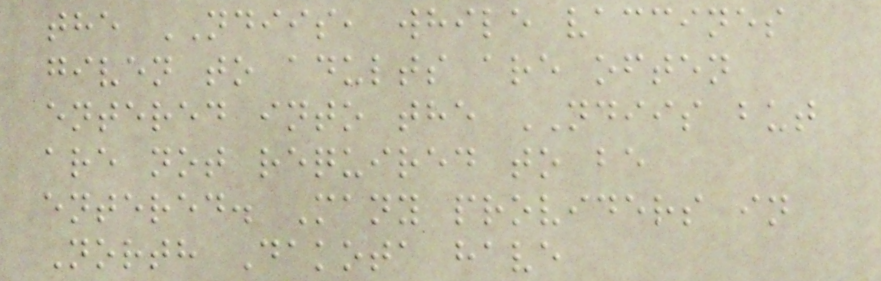the NDIIS, while vaccines
given to adults are often
entered into the NDIIS but
are not required to be
entered. Many providers in
North Dakota have
